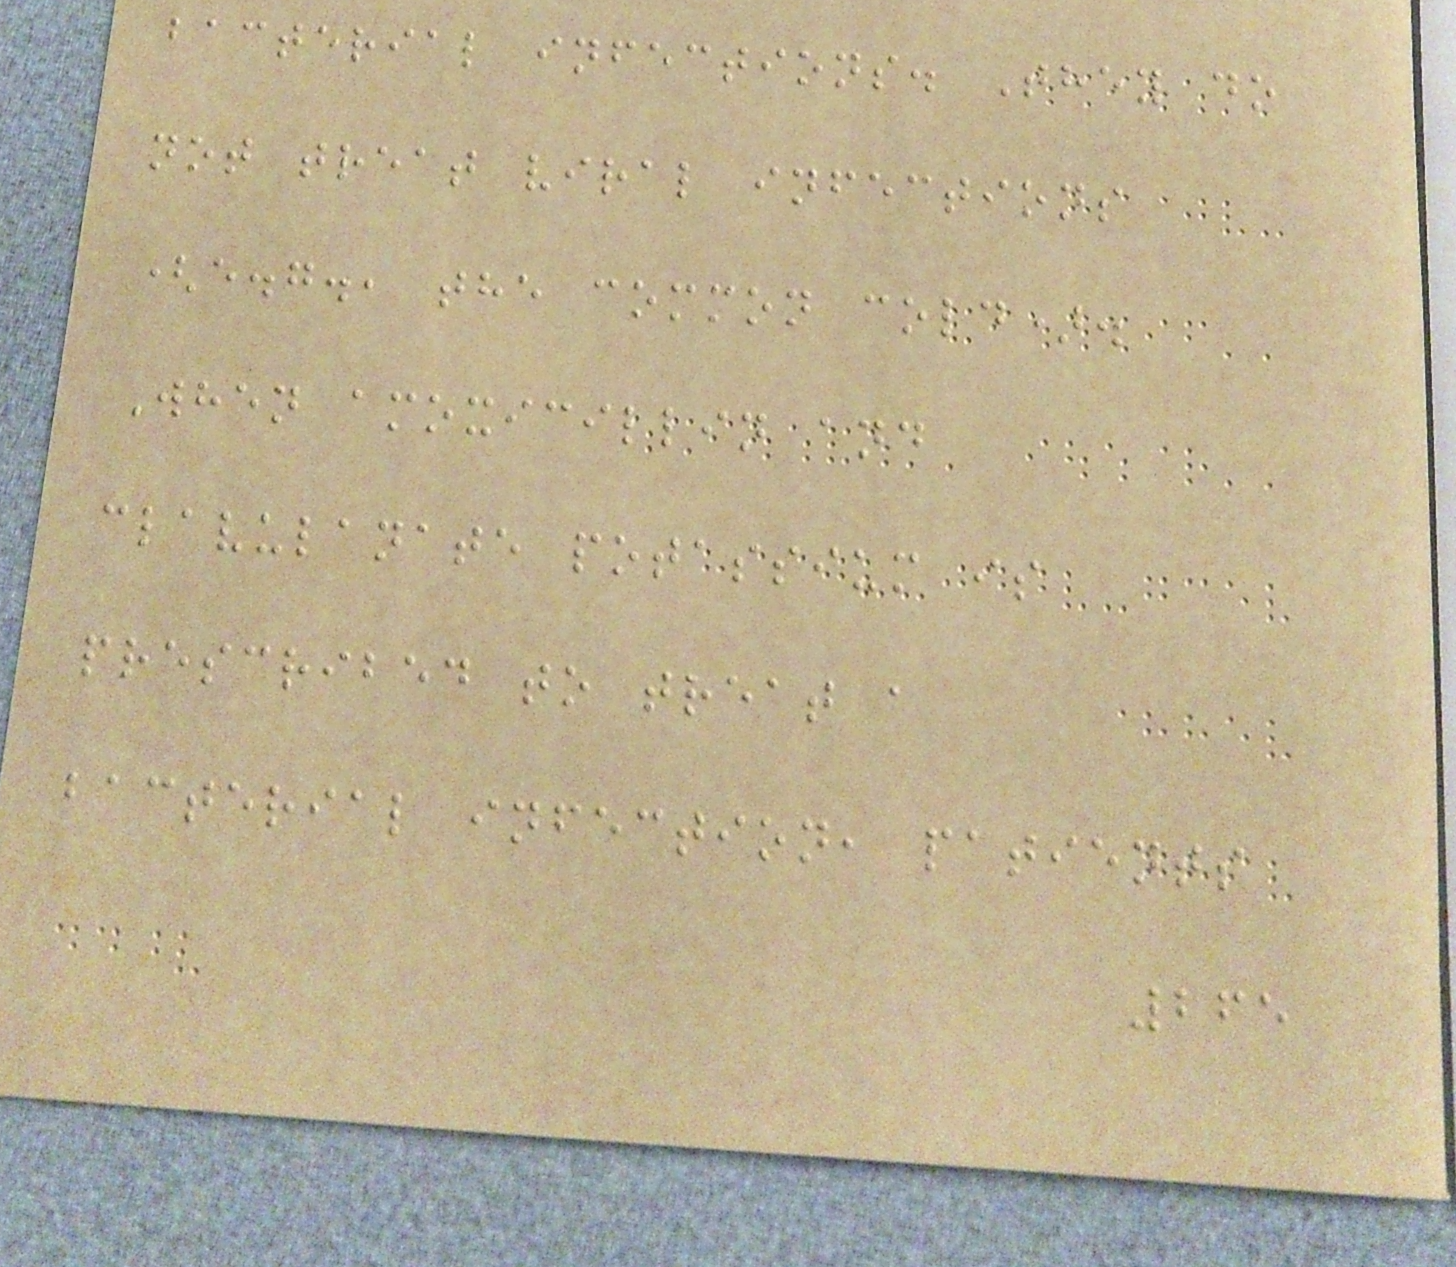bacterial infections. They do
not treat viral infections
(e.g., the common cold).
When amoxicillin and
clavulanate potassium is
prescribed to treat a
bacterial infection, patients
265
